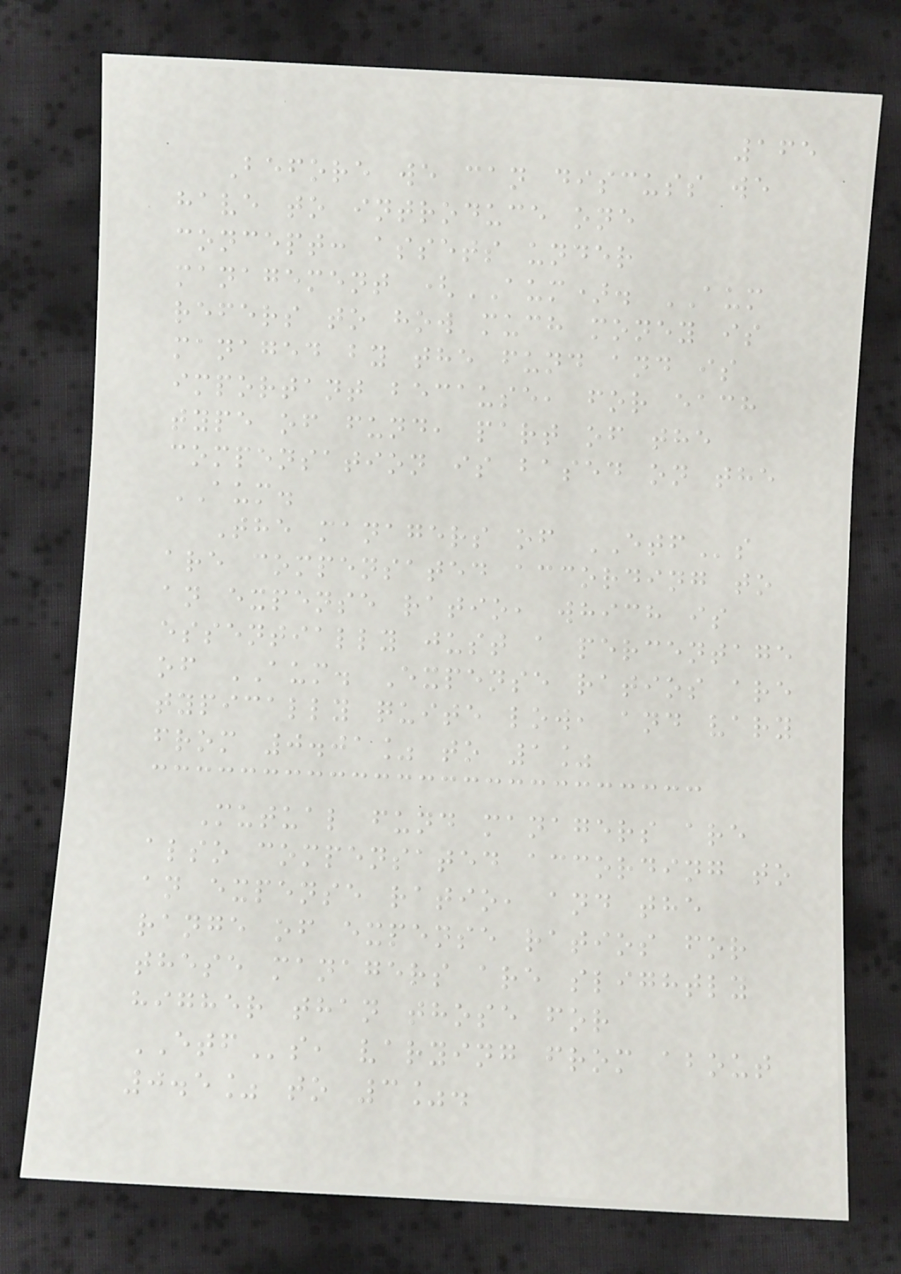165
Before we can discuss we
have to introduce one
concept: assets under
management (AUM). AUM
refers to how much money is
managed by the fund and is
important because, for each
type of fund, part of the
compensation is based on the
AUM.
The managers of ETFs
are compensated according to
an expense ratio, which is
essentially just a percentage
of AUM. Expense ratios are
typically quite low, and vary
from 0.01% to 1%
Mutual fund managers are
also compensated according to
an expense ratio, and the
range of expense ratios for
these managers are slightly
higher than those for
ETFs, varying from about
0.5% to 3%.
